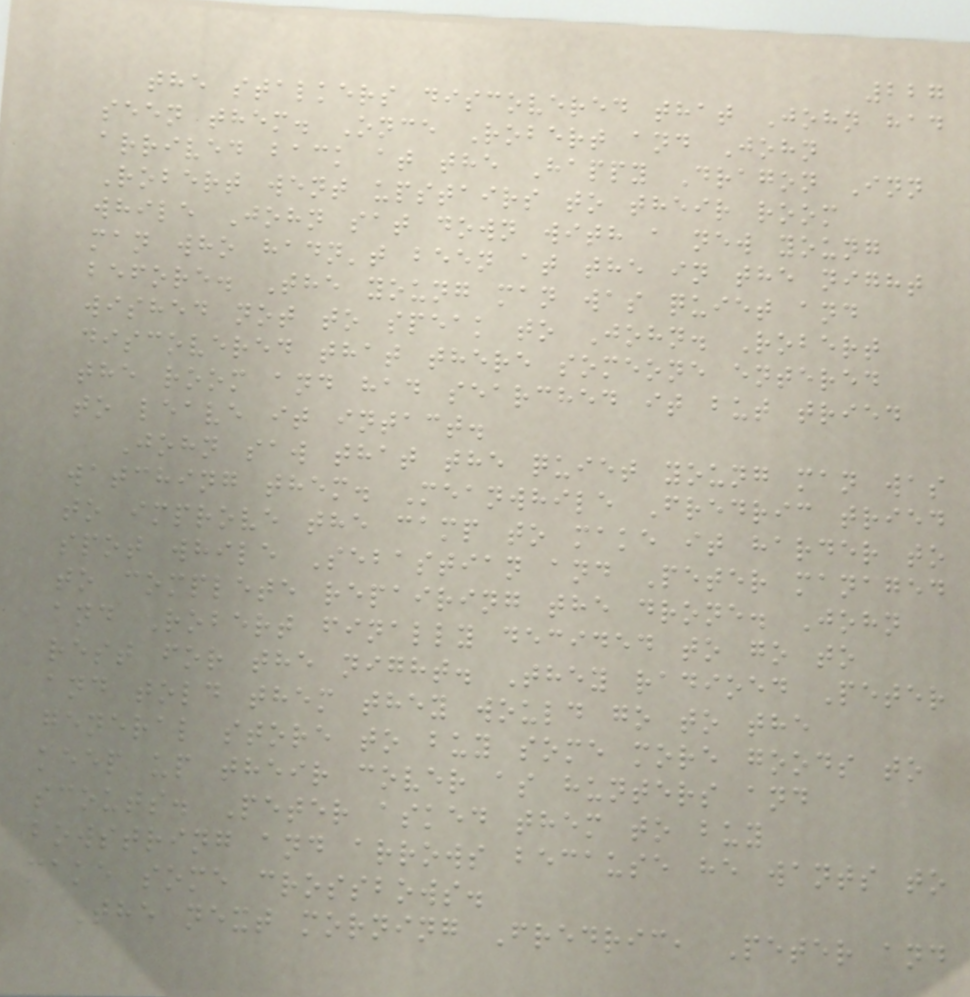227
the stalkers discovered that John had
seen them. Once Robert and John
arrived back at the Happy Dragon Inn
Robert went upstairs to their room
while John sat down with a new young
man who hadn't been at the in the night
before. The young man was quiet and
wished not to speak to John. Robert
discovered that there someone entered
the room and had searched it but tried
to leave it intact.
John saw that the quiet young man was
watching them. Meanwhile Fredric tried
to improve the camp to make it harder to
spot while Sebastian and Peter managed
to complete repairing the drone. John
and Robert finally decided to go to
rest for the night. They radioed Peter
and told them they would go to the
general store to buy some more goods to
keep up their cover as hunters and
scouts. Peter asked them to buy
bowstring and arrows because he wants to
make some crossbows.
The next morning Fredric, Peter and
